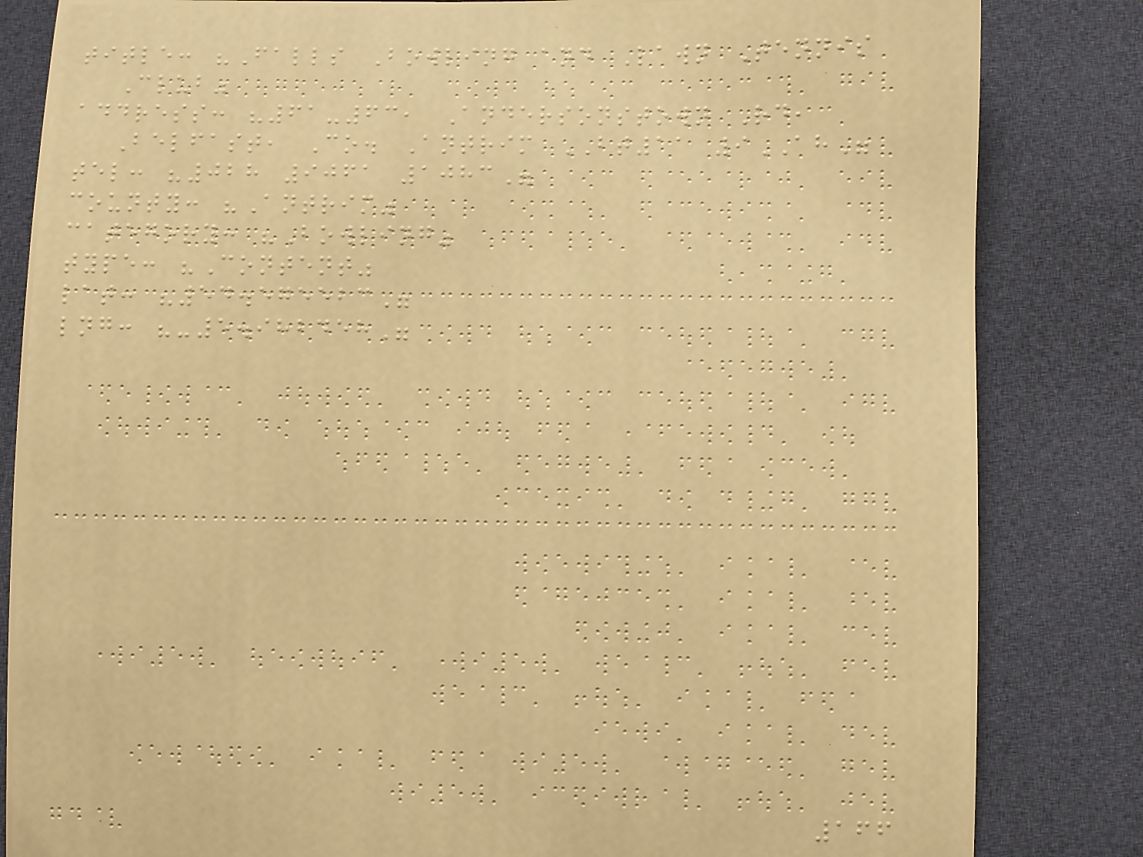title: "Falls Bowling and Lawn Tennis
Club"
address: "61-63, Andersonstown Rd,
Belfast, Co. Antrim BT11 9AH"
tel: "028 9061 1083"
county: "Antrim"
category: "Bowling"
type: "Content"
lat: "54.575523"
lng: "-5.982458"
166
